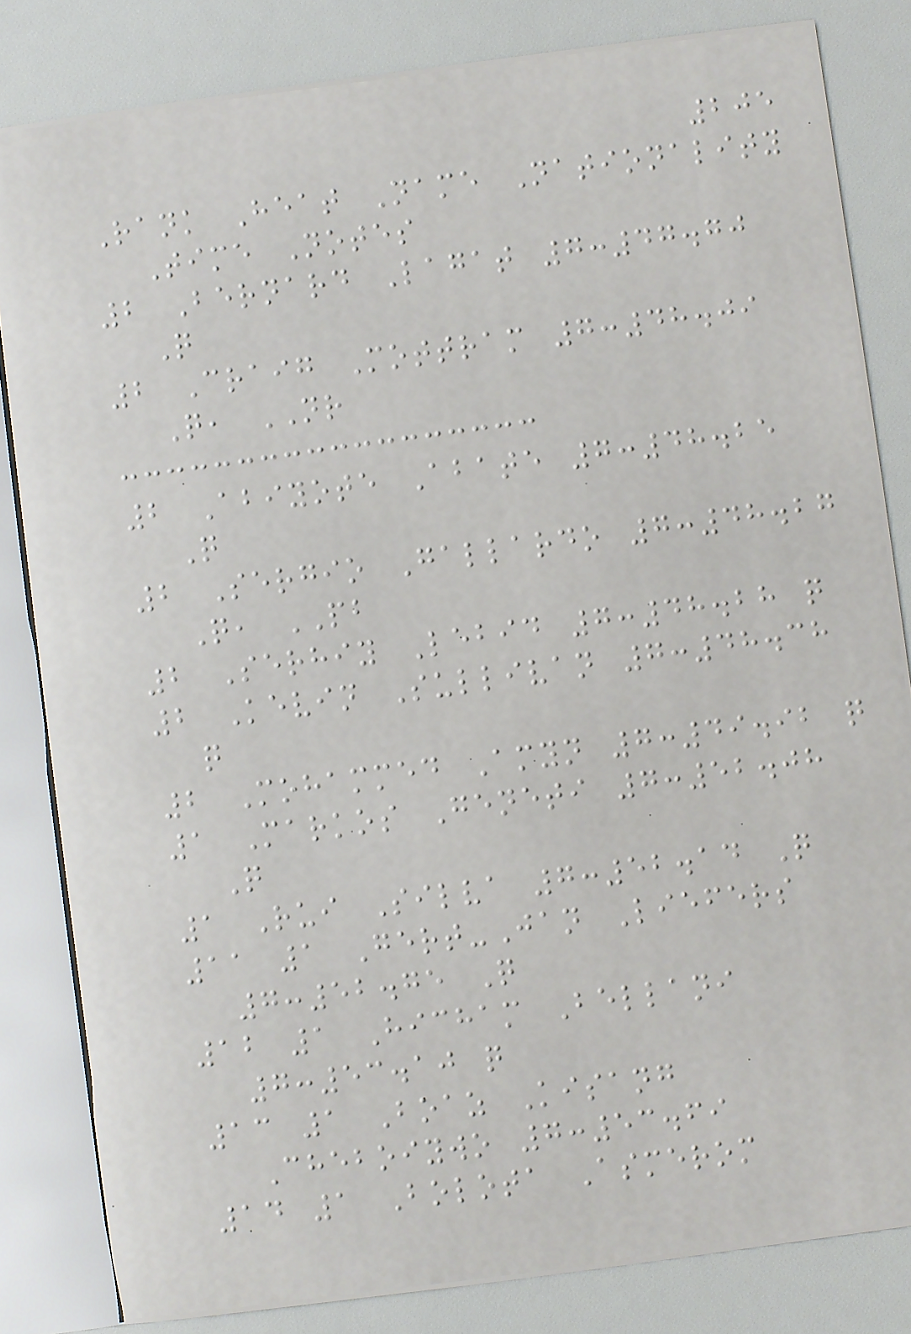205
Rank Heat Name Nationality
Time Notes
2 Bernard Lagat 7:47.70
Q
2 Craig Mottram 7:48.09
Q, NR
2 Abiyote Abate 7:48.25
Q
2 Sergio Gallardo 7:48.27
Q, PB
2 Serhiy Lebid 7:48.28 q
2 Kevin Sullivan 7:48.38
q
2 Mohammed Amyn 7:49.92 q
1 Markos Geneti 7:52.08
Q
1 Rui Silva 7:52.14 Q
11 1 Gert-Jan Liefers
7:52.75 Q
12 1 Hicham Bellani
7:53.10 q
13 1 Boaz Kisang
Cheboiywo 7:53.69
14 1 Bolota Asmerom
